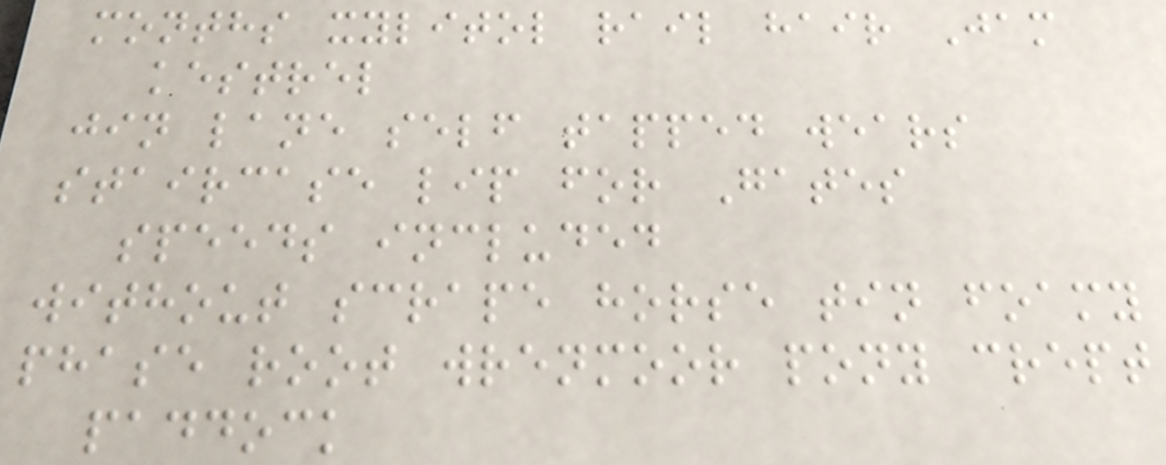months xylitol rail hair Jam
kestrel
jin lane self tapped wears
staircase lip for Gates
speeds included
without scrape horse tin foamy
phase root wrenmoor pony crept
paddock
